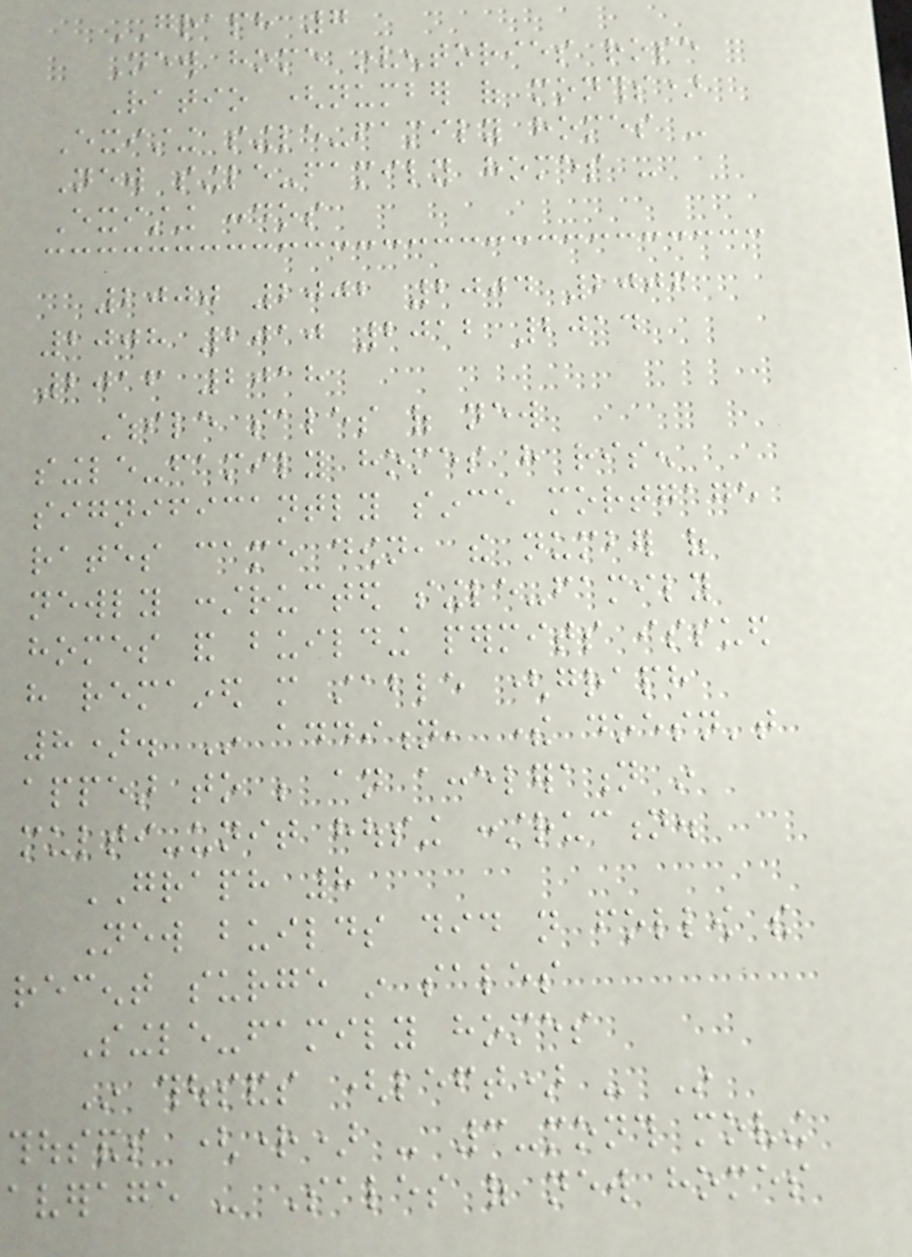GRAPH 7
New home inventories rose
Ratio (number of months)
Existing single-family homes -
New single-family homes -
Existing condos
2000 2002 2004 2006
2008 2010 2012 2014
2016 2018
While sales of new
single-family homes have risen
significantly since mortgage
rates came down, the number of
newly constructed single-family
homes and building permits issued
have remained more stable (graph
8). In addition, there doesn't
appear to be an acceleration in
multi-unit housing construction.
GRAPH 8
New builds did not follow the
recent surge in sales
Single-family homes
In thousands (left) - In
thousands (right) - 3-month moving
average - Sales of new homes
